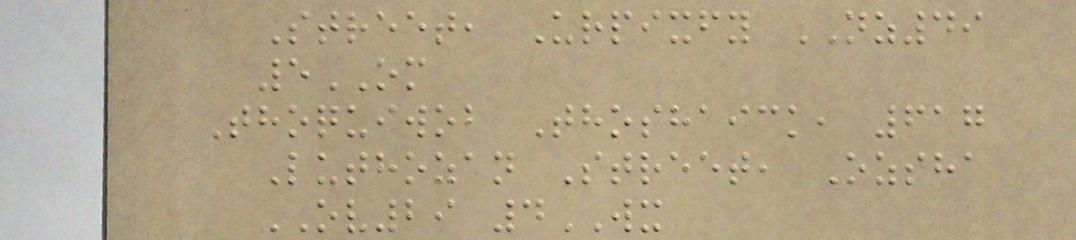Street, Urpixfy NZ49
5OM
Thoquiwob Thoshaick, 617
Luthozan Street, Ozsha
OV29 4WX
